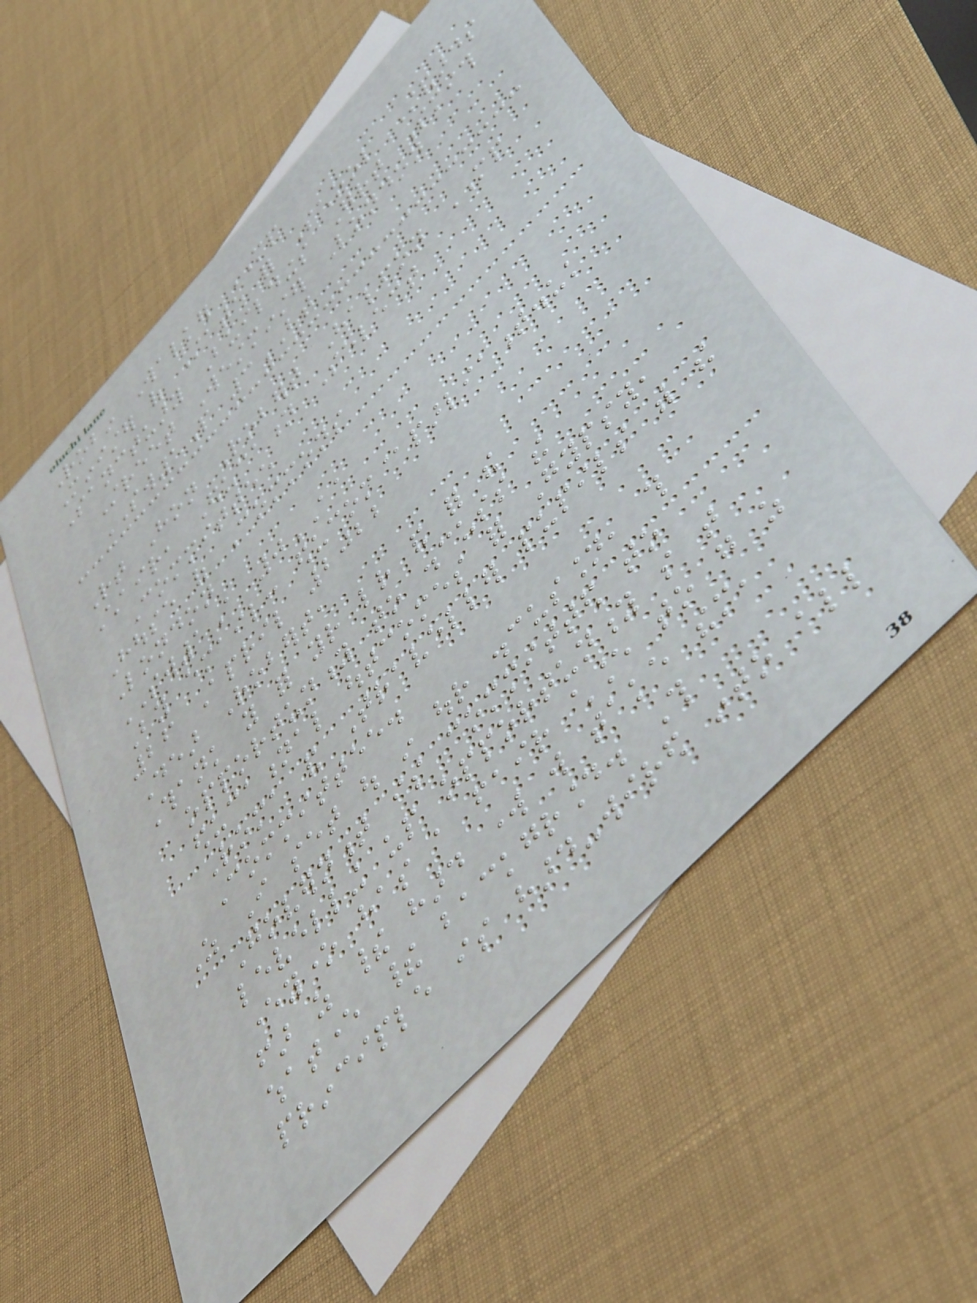Robin Walker MP
Minister of State for School Standards
Sanctuary Buildings Great Smith
Street Westminster London
SW1P 3BT
Rt Hon Robert Halfon MP
Chair, Education Select
Committee
House of Commons
London
SW1A 0AA
By email: educom@parliament.uk
26 April 2022
Dear Robert,
Thank you for your letter and for the
opportunity to discuss the
educational outcomes for Gypsy,
Roma and Traveller pupils with the
Committee.
As I set out in our discussion, this
Government is committed to
levelling up opportunity so that
everyone has a fair chance to go as
far as their hard work will take them,
whatever their background. This
principle is hard-wired into all
